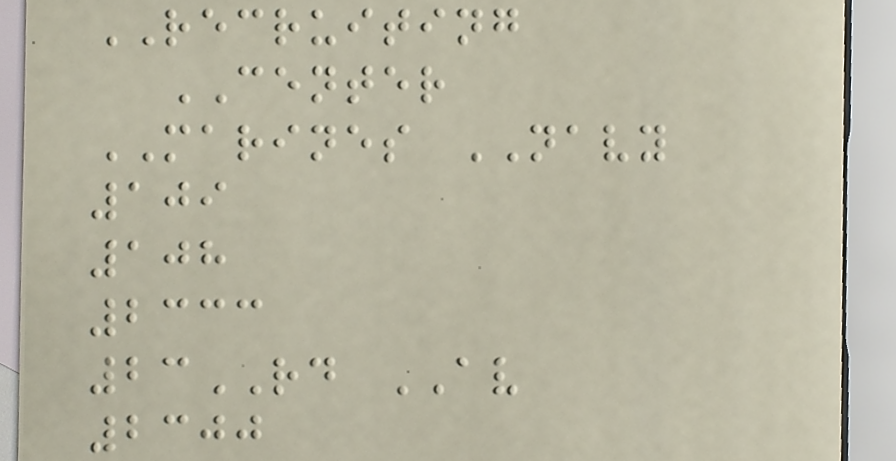RECRUITING
CENTER
MARINES NAVY
109
108
2333
23RD AV
2300
